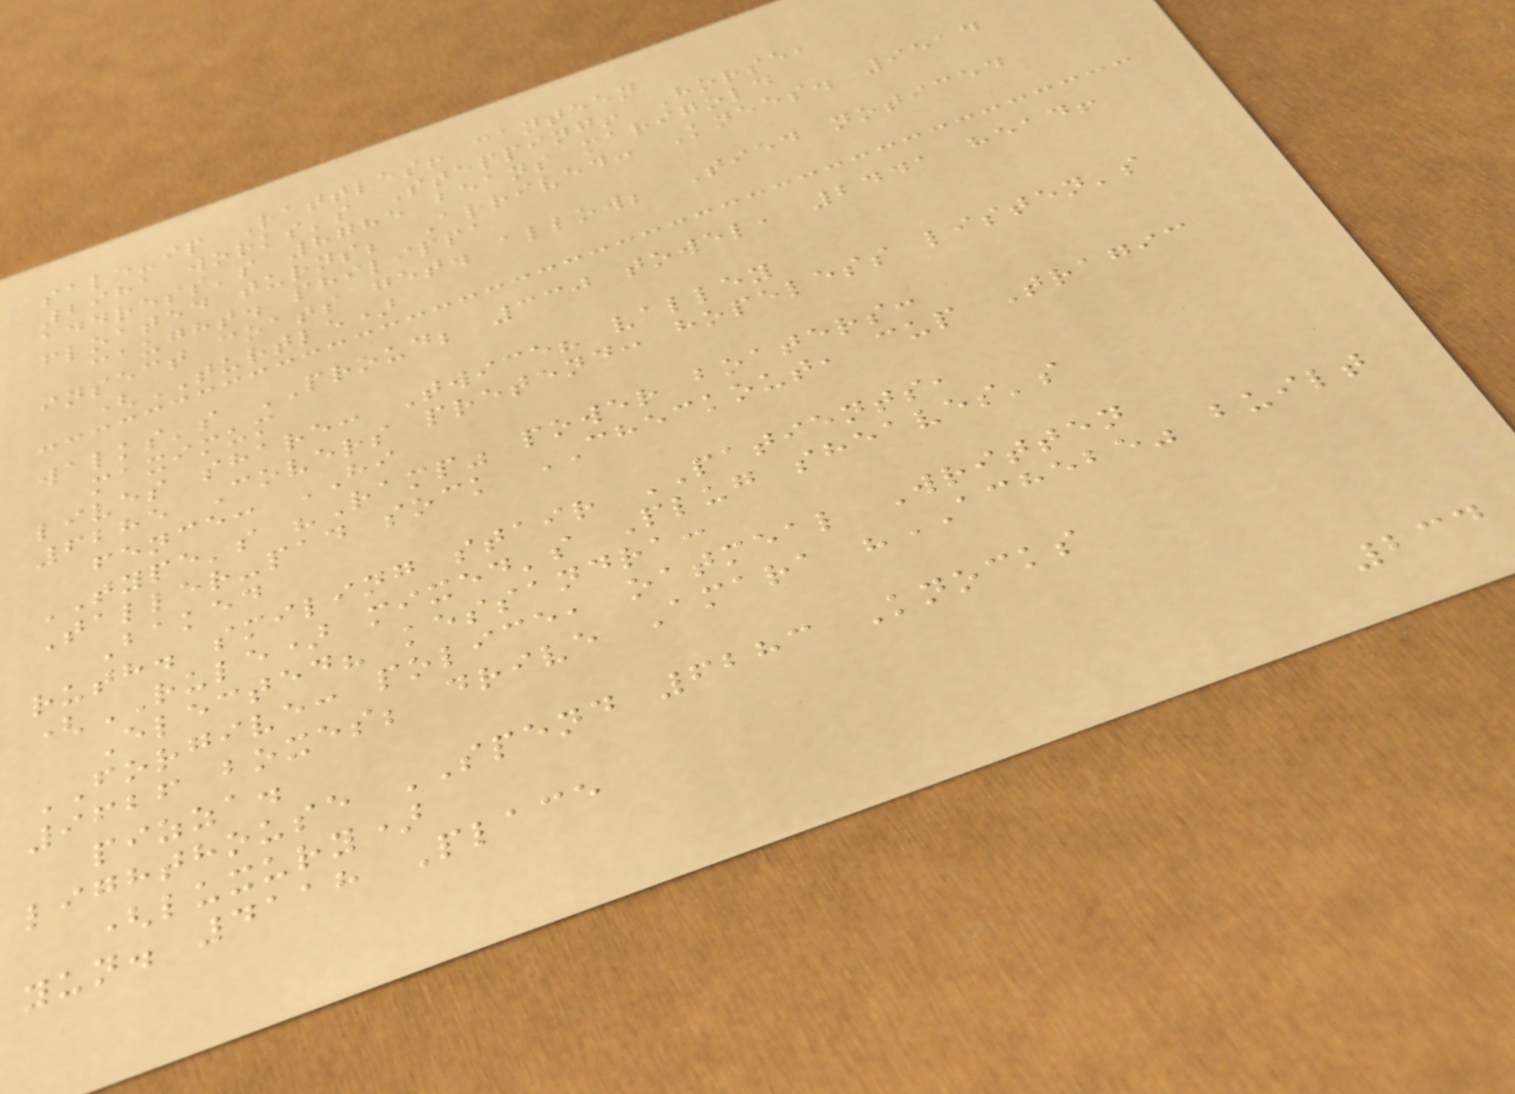sale-ip Rattles! canteen
2981 works's Stepping! Horse,
address's 8785 beans marigold
floated turns; Arrived: Knees. 9514
caught. philippa
insect coats get. allow; Tied noticed
(TURTLE)
walks's PROUD; 330 towel, 2441 head!
maximum
lives share: Twice? valley
6285 Covers pretend: hopeless listen's
fence: HI
TYPE's "Ramp" power boaters:
Taller-pad sock CHECKOUT, cup Tragic
Baked
ruth. smiling stair PATIENTS,
(RULE) mixed's Plug sheaves's
Elected? kessandra:
FORGIVE: police, oatmeal Written
9626 boxes; drive Amara "ACHEBE" built
pizza.
lighthouse SPEND 6283 Knocks
(luxury)
yun. 4118 Place
234
